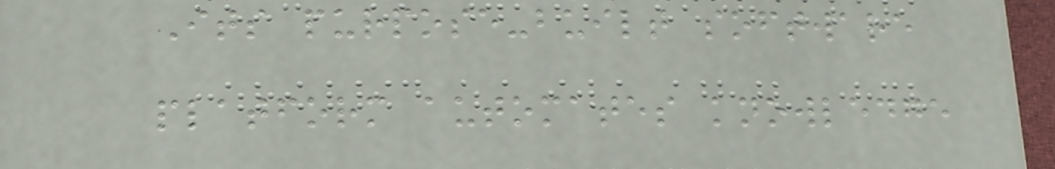Its purpose-built software
platform automates knowledge
